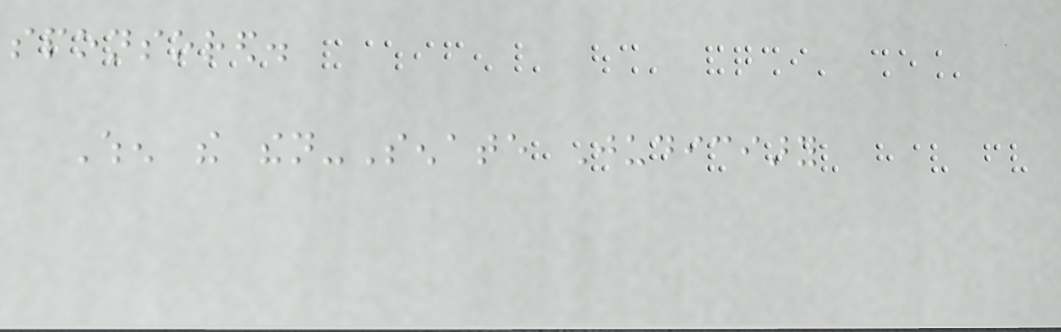sponsored.
When the then-Senate Judiciary
